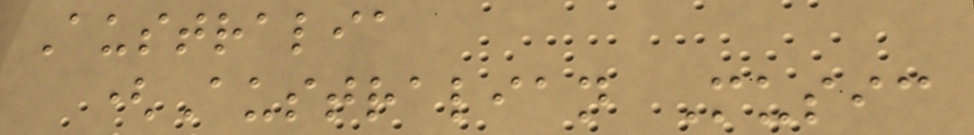Australia
(Australian Music
